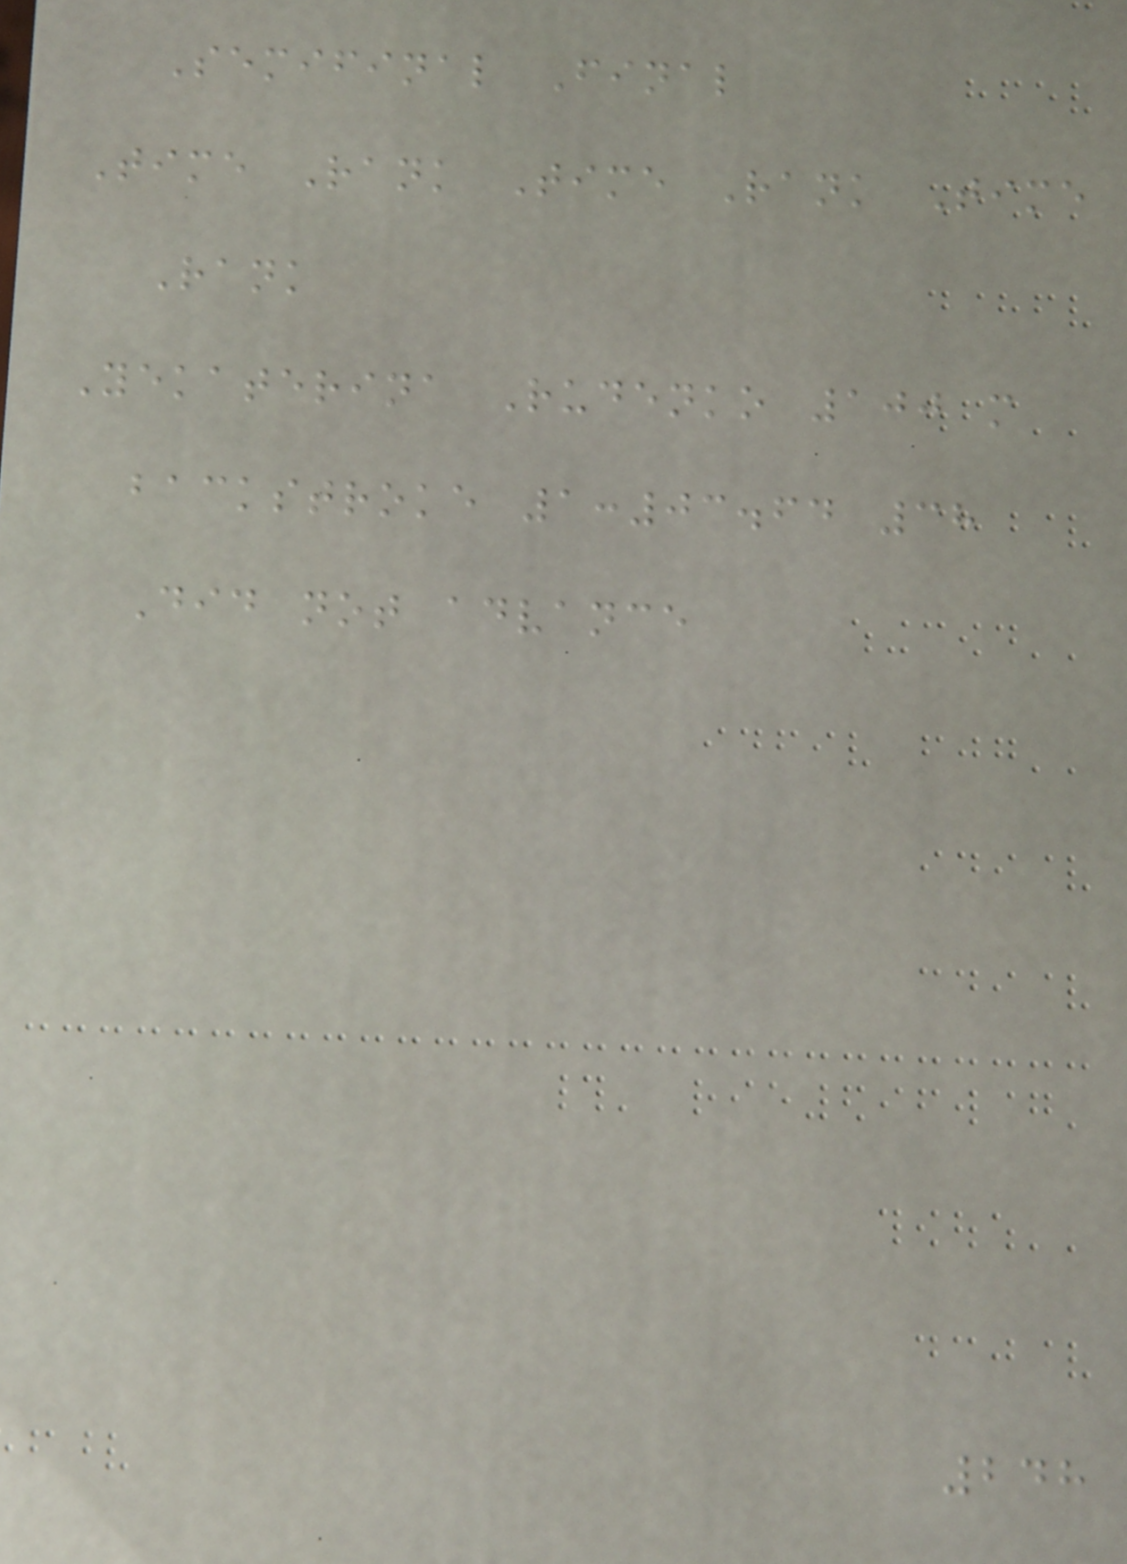Semifinal Final
Time Rank Time Rank Time
Rank
Yekaterina Rudenko 100 m
backstroke 1:03.64 38
Did not advance
248
